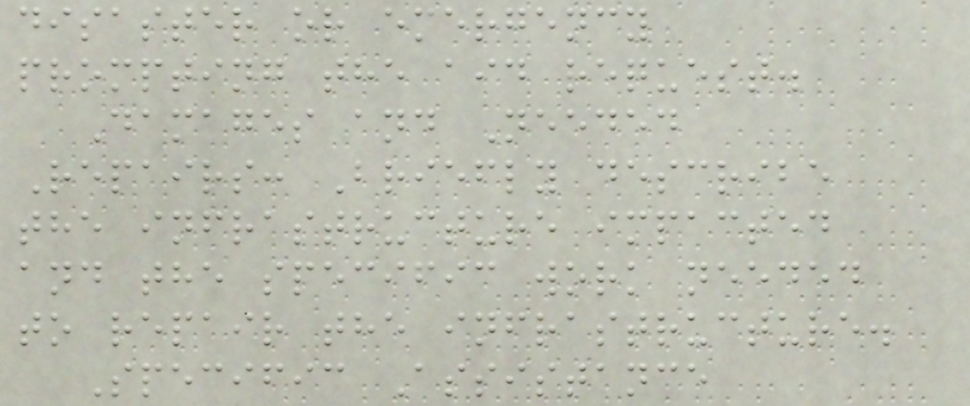disaster or emergency
prompting the aid request.
Damages and Needed
Repairs: Briefly describe
the infrastructure impacted
and the specific work needed
to repair the infrastructure.
Specific Assistance
